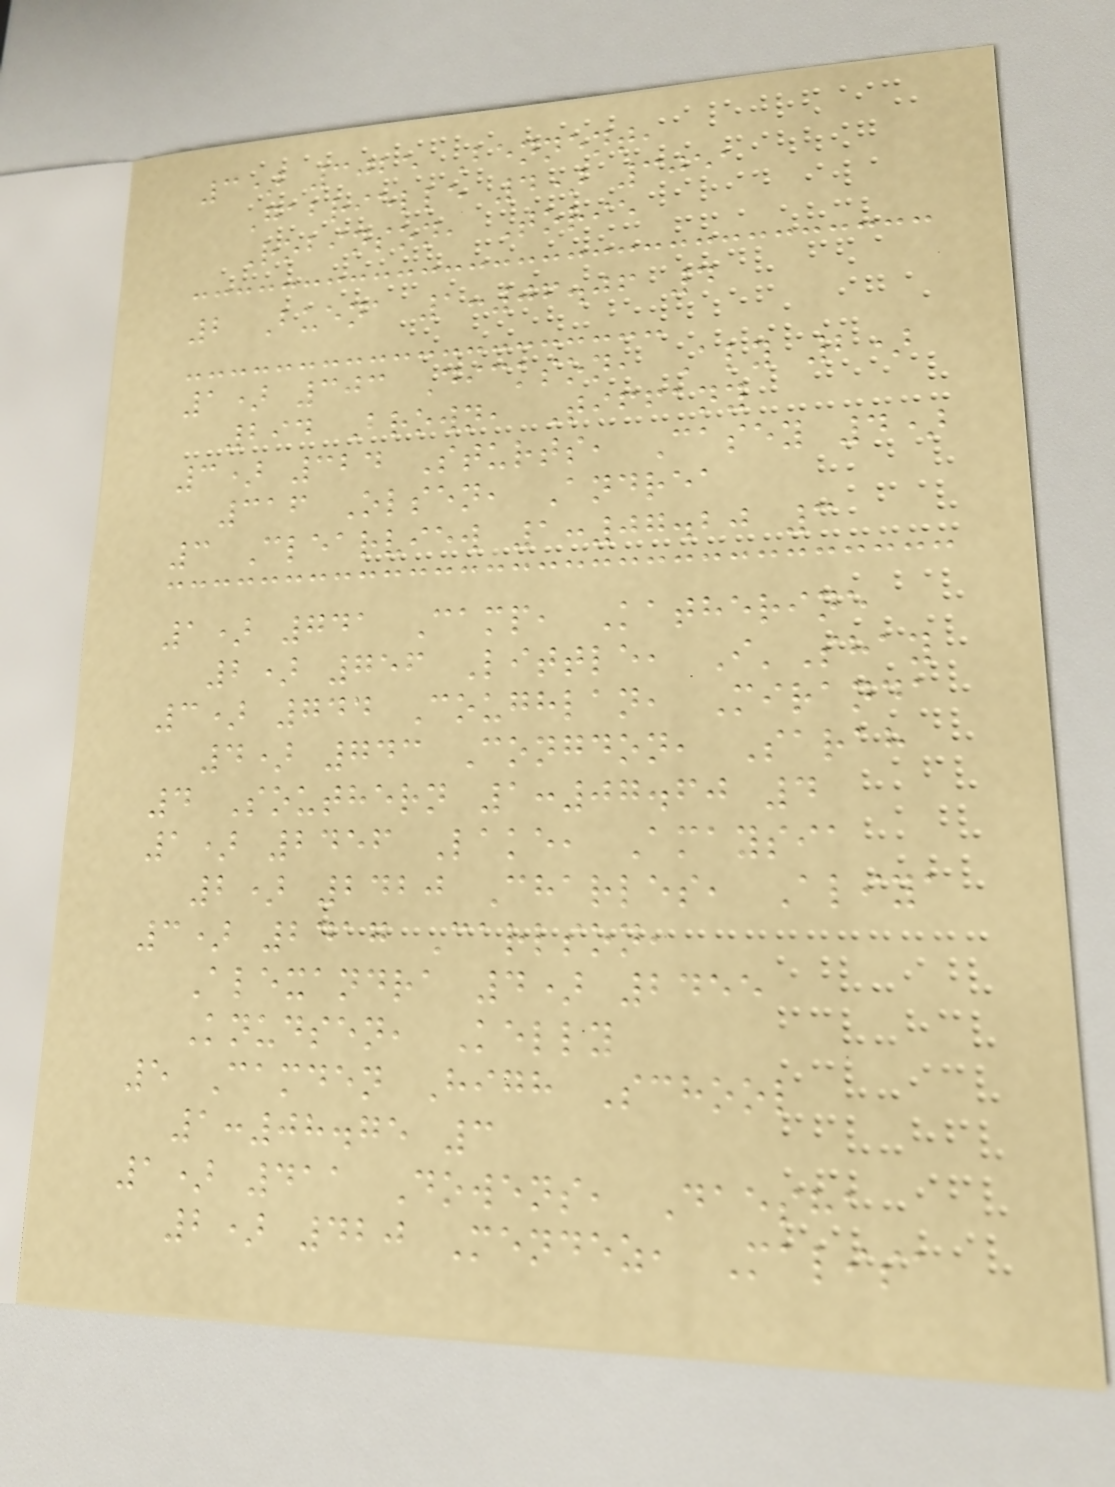3) 3025 Bennent,
Gabrielle 4) 3051
Robinson, Torie
2 Buena 1:06.06 4
1) 303 Dickson, Aly 2)
294 Brown, Tiffany
3) 324 Sturts, Casey 4)
316 Olsen, Andrea
3 Clearview 1:07.20 3
1) 741 Camp, Katherine
2) 756 Little, I'Shay
3) 744 Coughlan, Miranda
4) 743 Congdon, Sarah
4 Southern 1:07.60 4
1) 2456 Lake, Amaysia
2) 2420 Charles, Aliya
3) 2417 Carlson,
Alexandra 4) 2455
Knudsen, Kelly
5 Camden High School
1:08.75 3
1) 411 Dowens, Daesha
2) 420 Mendez, Malisa
